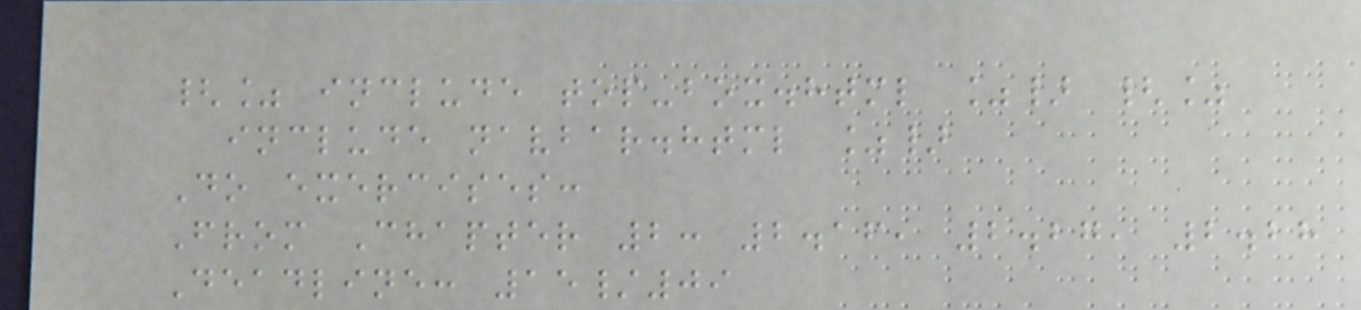{% include top-box.html %} {%
include navbar.html %}
Do exercises:
From Chapter 2: 2.16, 2.27, 2.28
Deadline: 15/09
